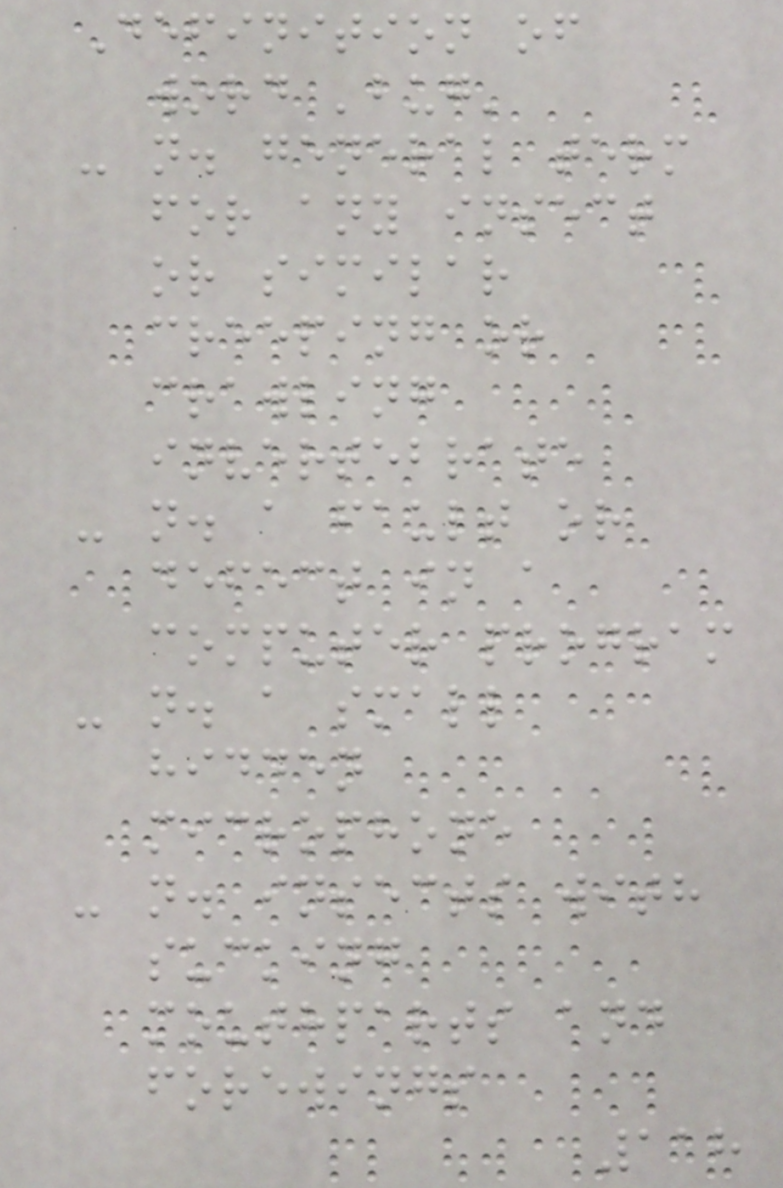Definition of
word 'bug'
- n. general term
for any insect
or similar
creeping or
crawling
invertebrate
- n. a fault or
defect in a
computer program
- n. a small
hidden
microphone
- n. insects with
sucking
mouthparts and
forewings
118
